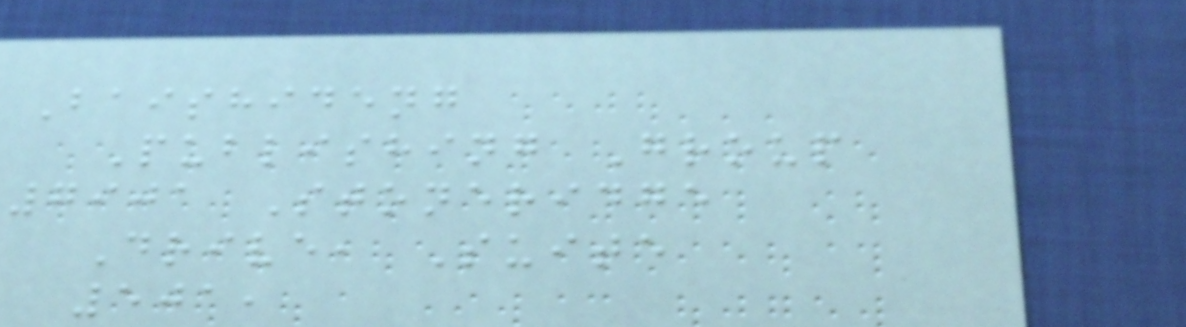Baishideng
Publishing Group
7901 Stoneridge
Drive, Suite
501,
